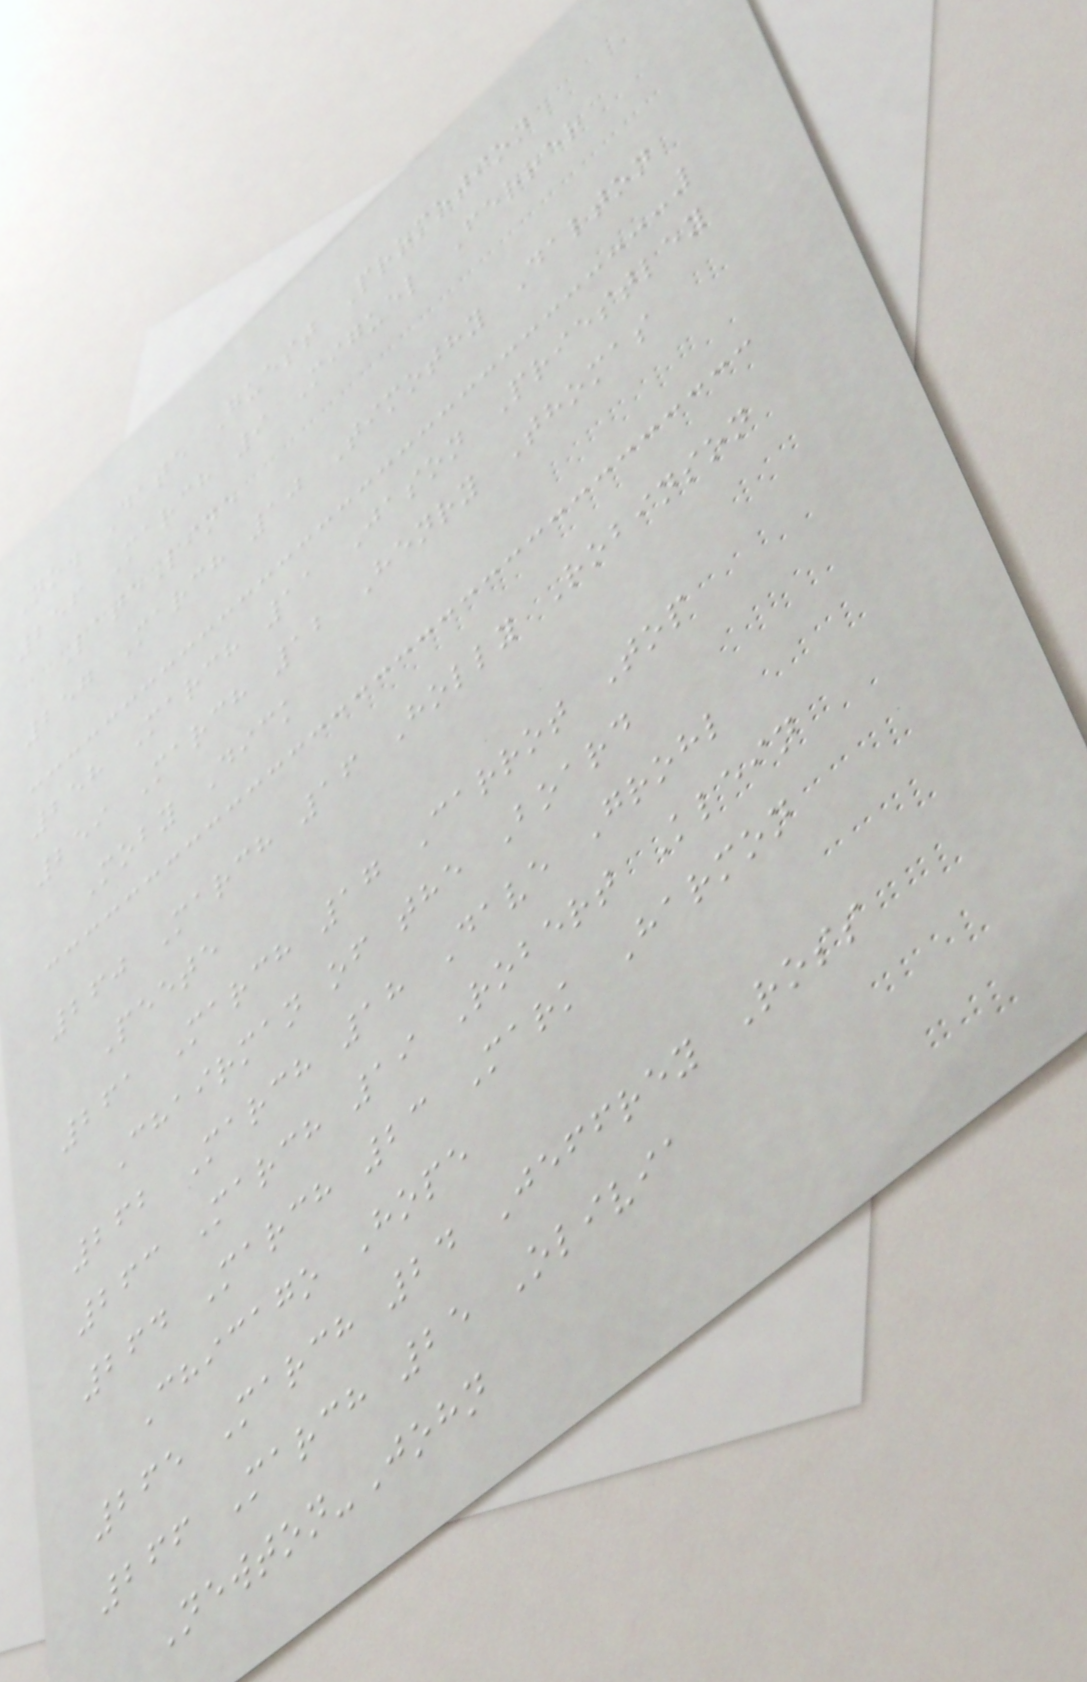No. Date Guest Promotion
256 March 9 Miguel Ferrer
LateLine
257 March 10 Timothy Dalton
258 March 11 Jason Priestley
259 March 12 Henry Thomas
Moby Dick
260 March 16 Holly Robinson
Peete
261 March 17 Carrot Top
Chairman of the Board
262 March 18 Dave Grohl
263 March 19 Robert Klein
264 March 23 Mark Harmon
Chicago Hope
265 March 24 Jeffrey Ross
266 March 25 Olivia
Newton-John
